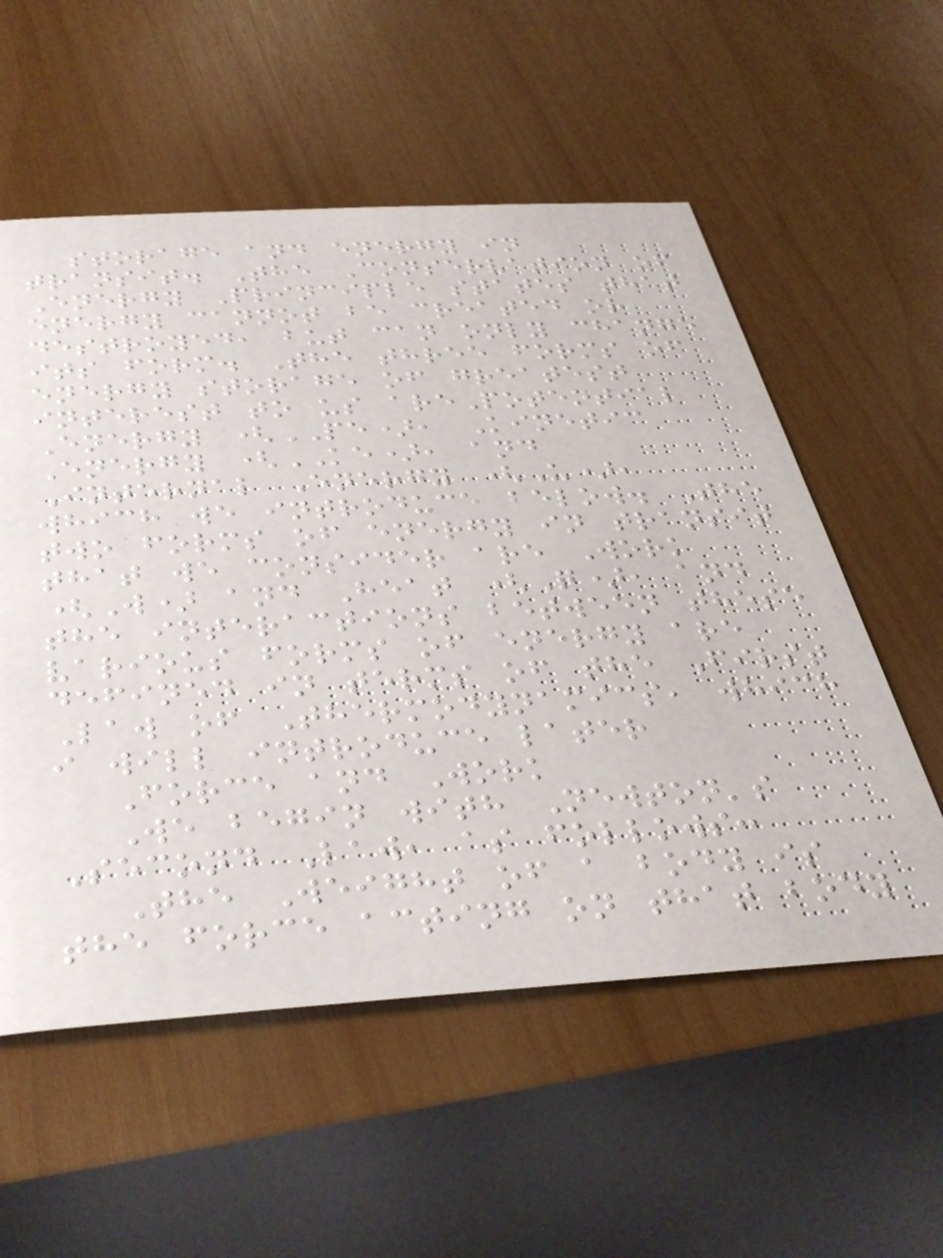storage and energy in
transit. The Conservation of
Energy Principle states that
energy cannot be created or
destroyed, but can only change
its form. The three forms of
energy storage of greatest
interest to us arePotential
Energy (PE), Kinetic
Energy (KE), and
Internal Energy (U),
which we introduce below. The
two forms of energy in transit
that we consider are Work
(W) and Heat (Q), and
the interactions between these
various forms of energy are
defined in terms of the First
Law of Thermodynamics, which
i will introduce later
Force and Work
We begin with Newton's
Second Law, as follows:
The Weight of a body is
the force acting on that body
